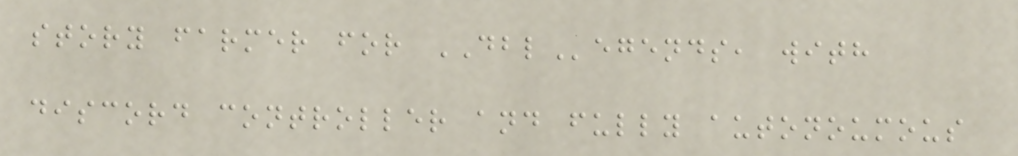story farmer for DBLegends, with
discord controller and fully autonoumous
